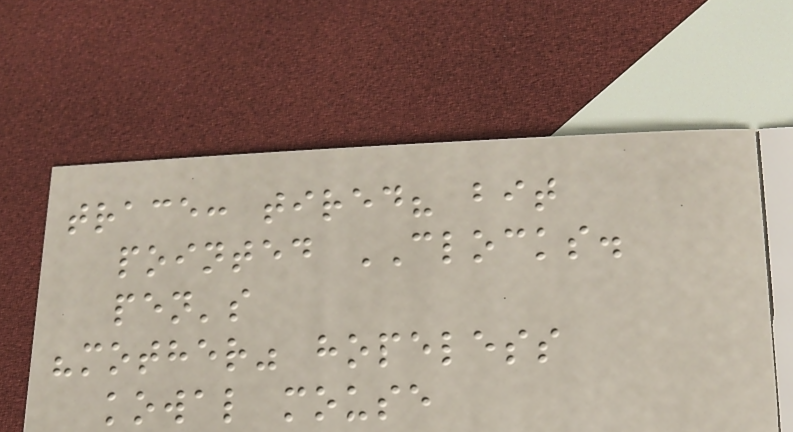trace: tired? bit
pointed CLOCKS.
pen's
"mother" hopeless
kowal mouse
